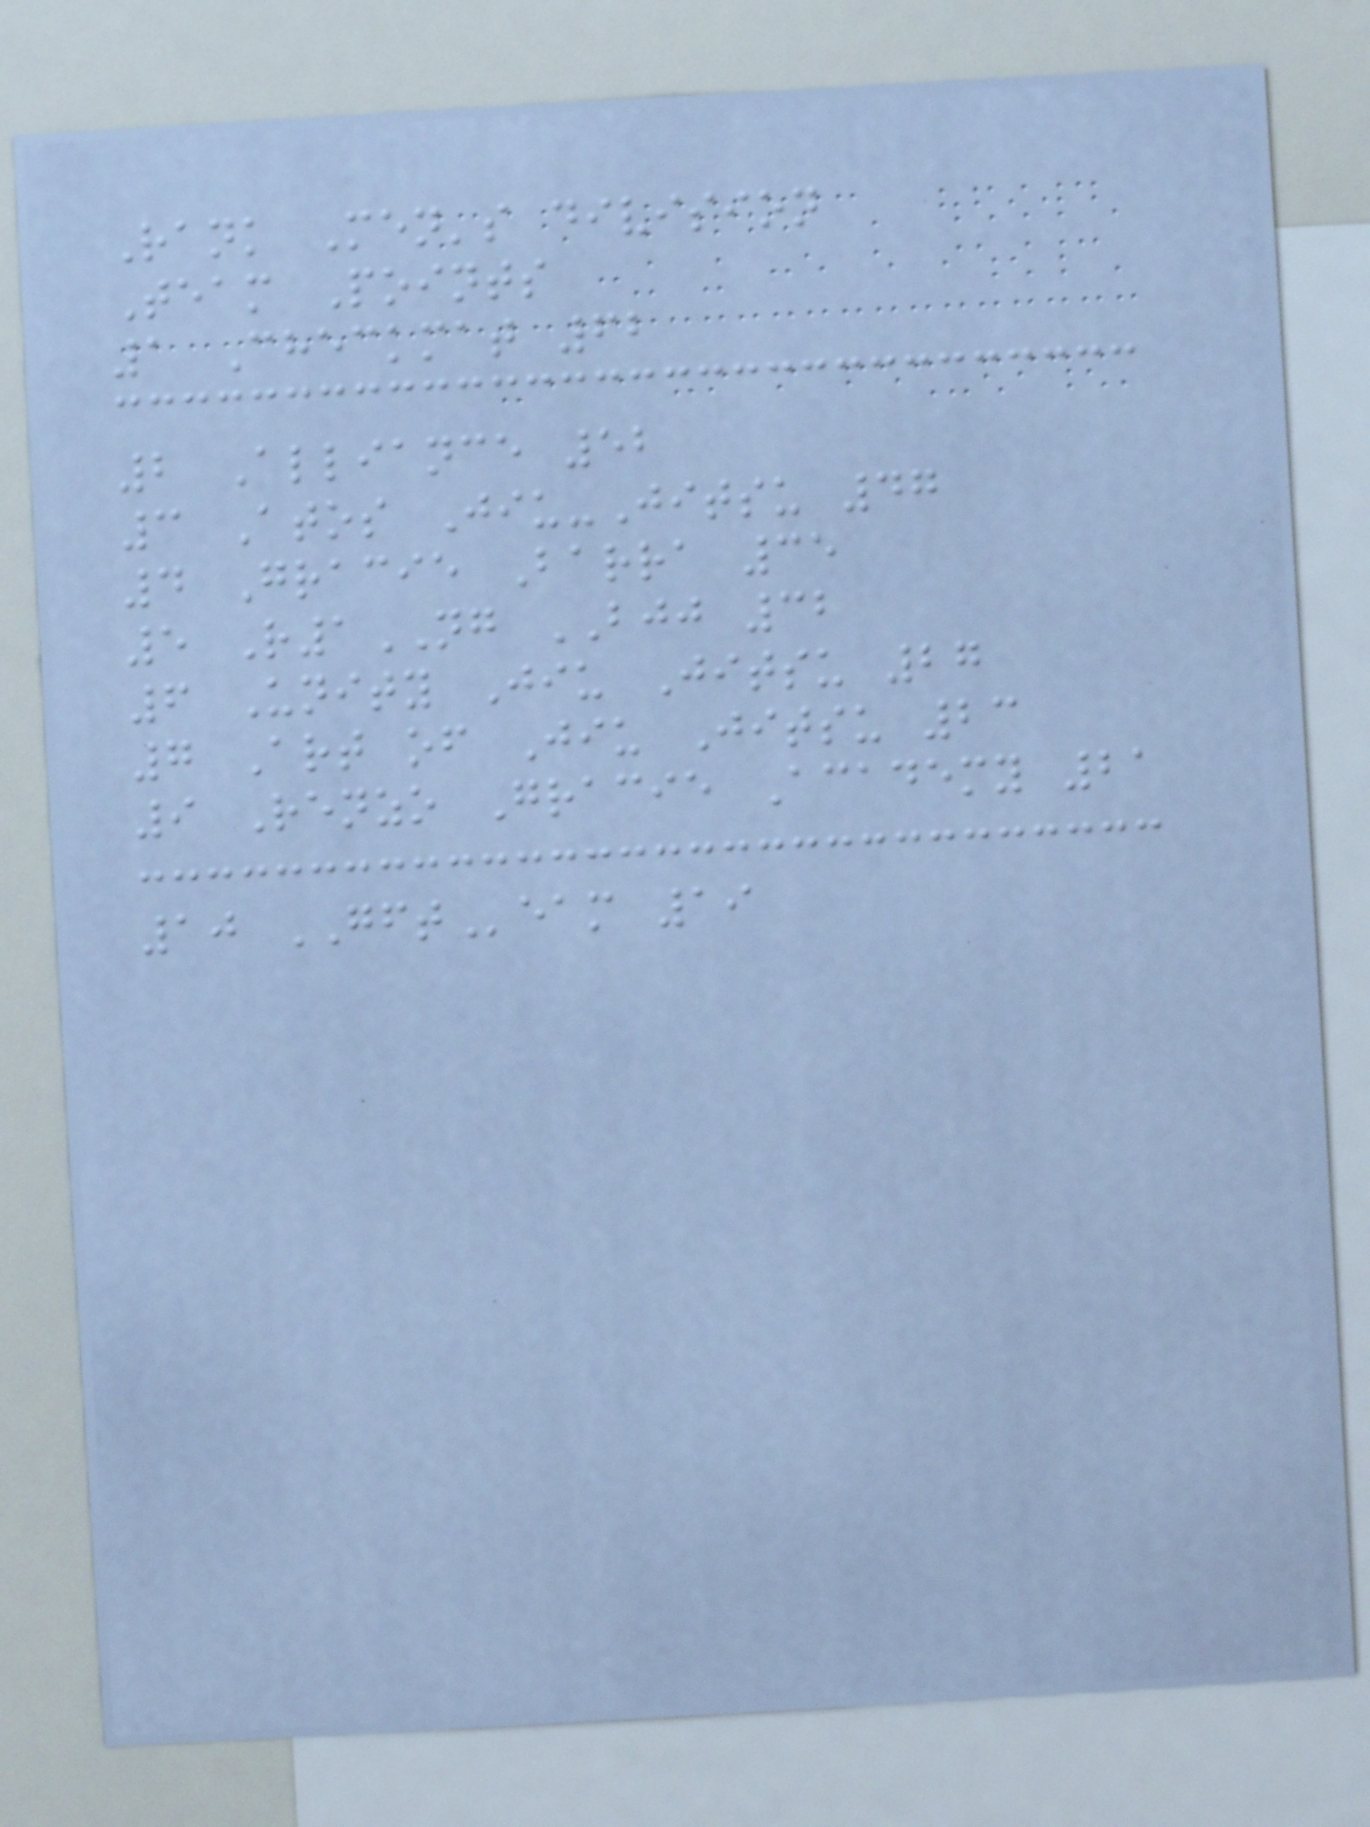Rank Men's division
Team Points
1 Checkmat 62
2 Alliance 52
3 Atos Jiu-Jitsu 47
4 Gracie Barra 35
5 R1NG BJJ 32
6 Unity Jiu Jitsu 27
7 Art of Jiu Jitsu 23
9 Renzo Gracie Academy 21
10 GFTeam 19
